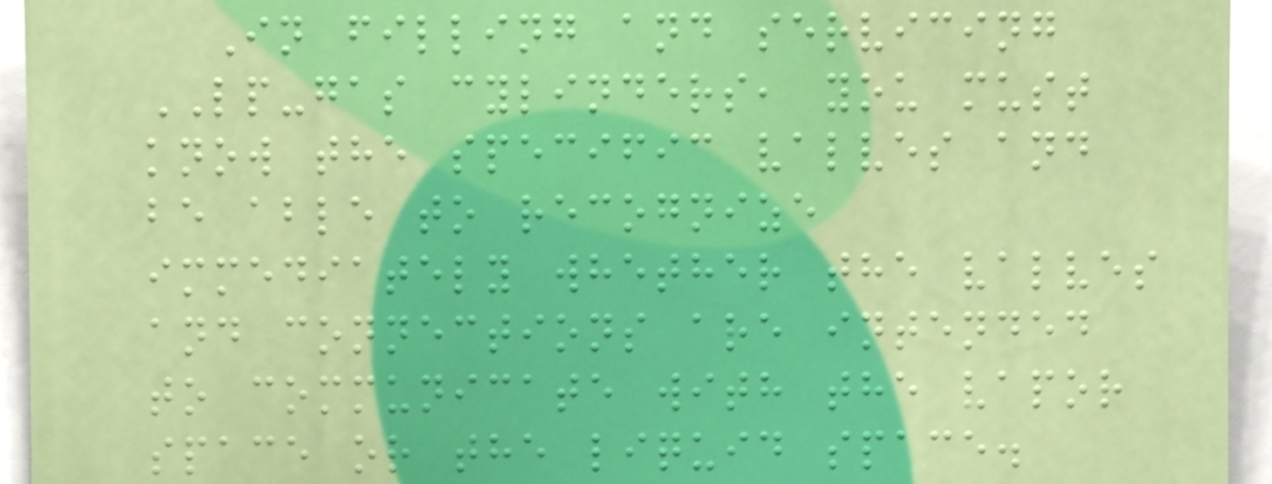In filling and servicing
LP-gas cylinders, you must
know the specific valves and
be able to recognize
immediately whether the valves
and connections are intended
to communicate with the vapor
space or the liquid space.
